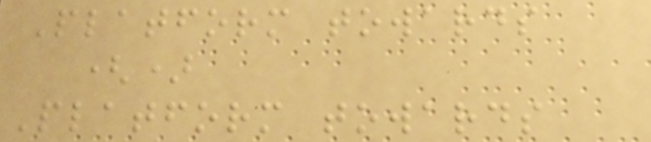Platform towards
()
Platform towards
